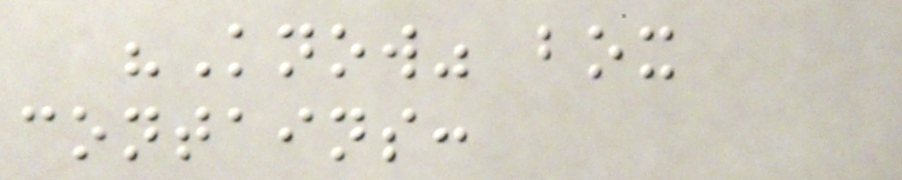"Know" box
contains:
